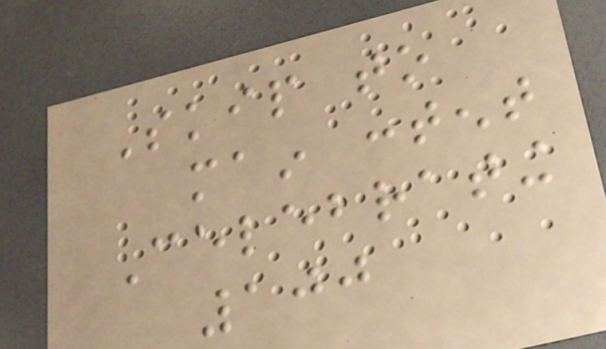Skip to
main content
Celebrating
100
